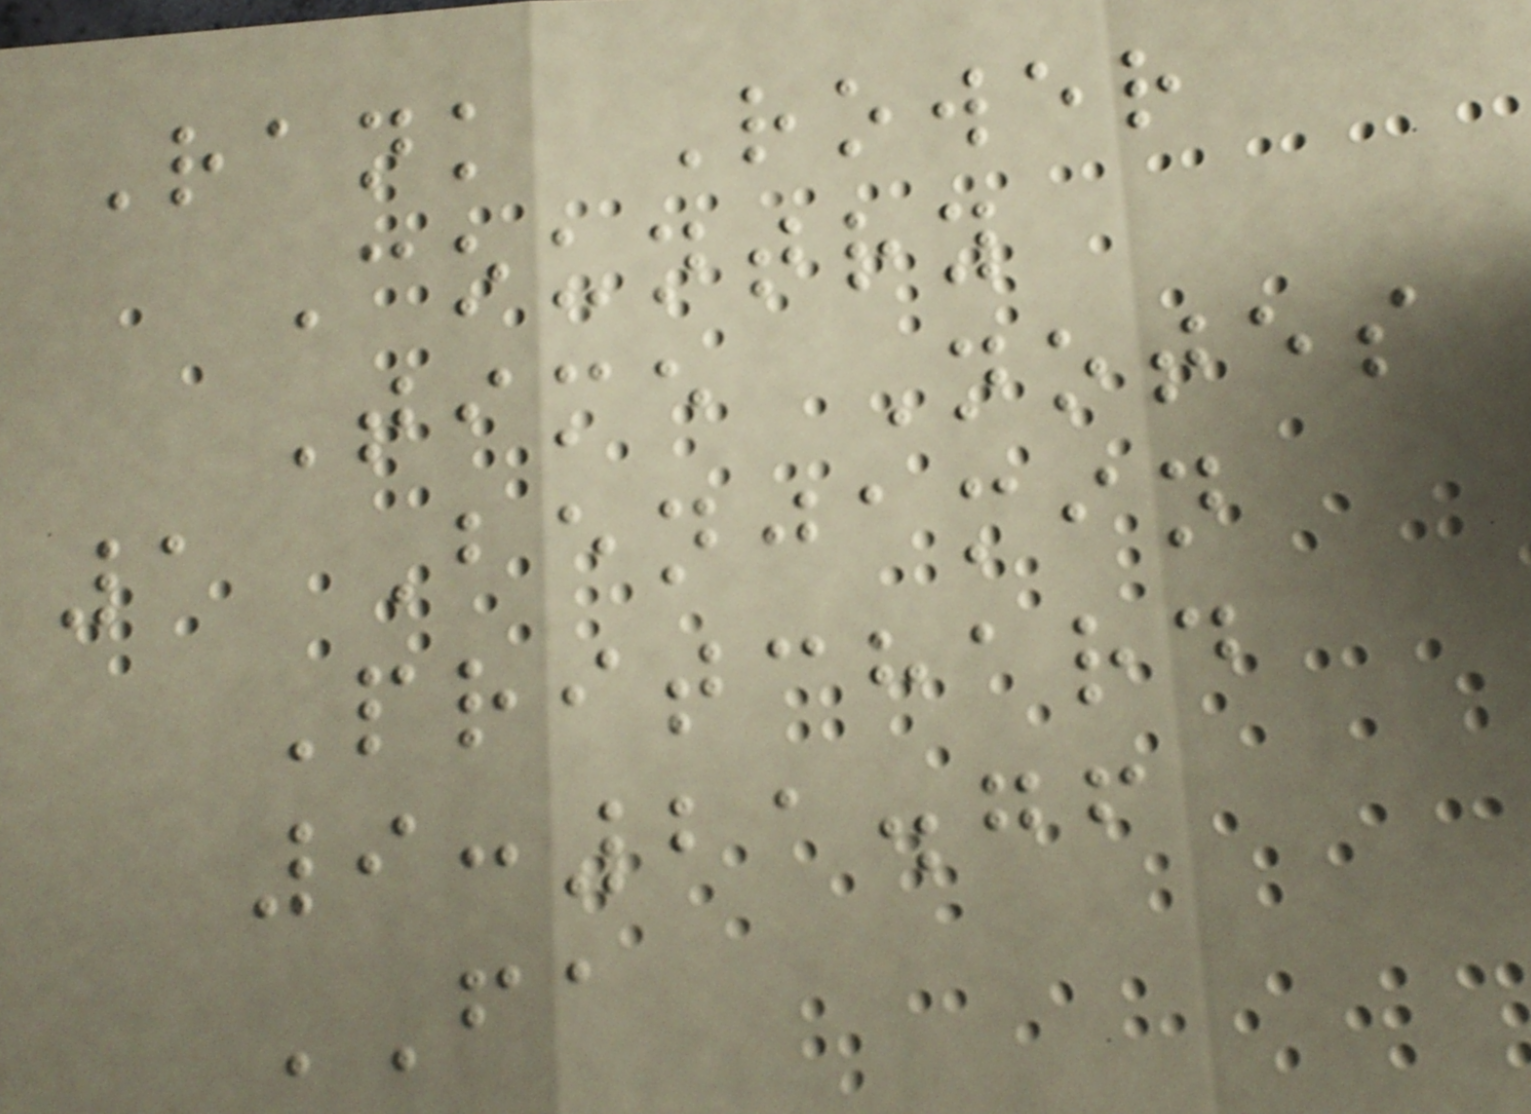Rank Rower
Country
Time Notes
1 Benjamin
Pritchard
9:21.76
FA
